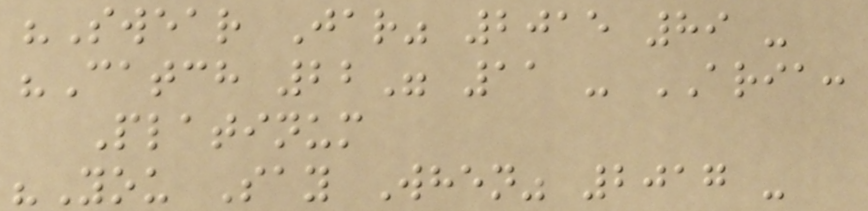"Swear Jar" 2015 89 -
"Catch 22" 11 - ARIA:
Platinum
"You Say When" 2017 -
